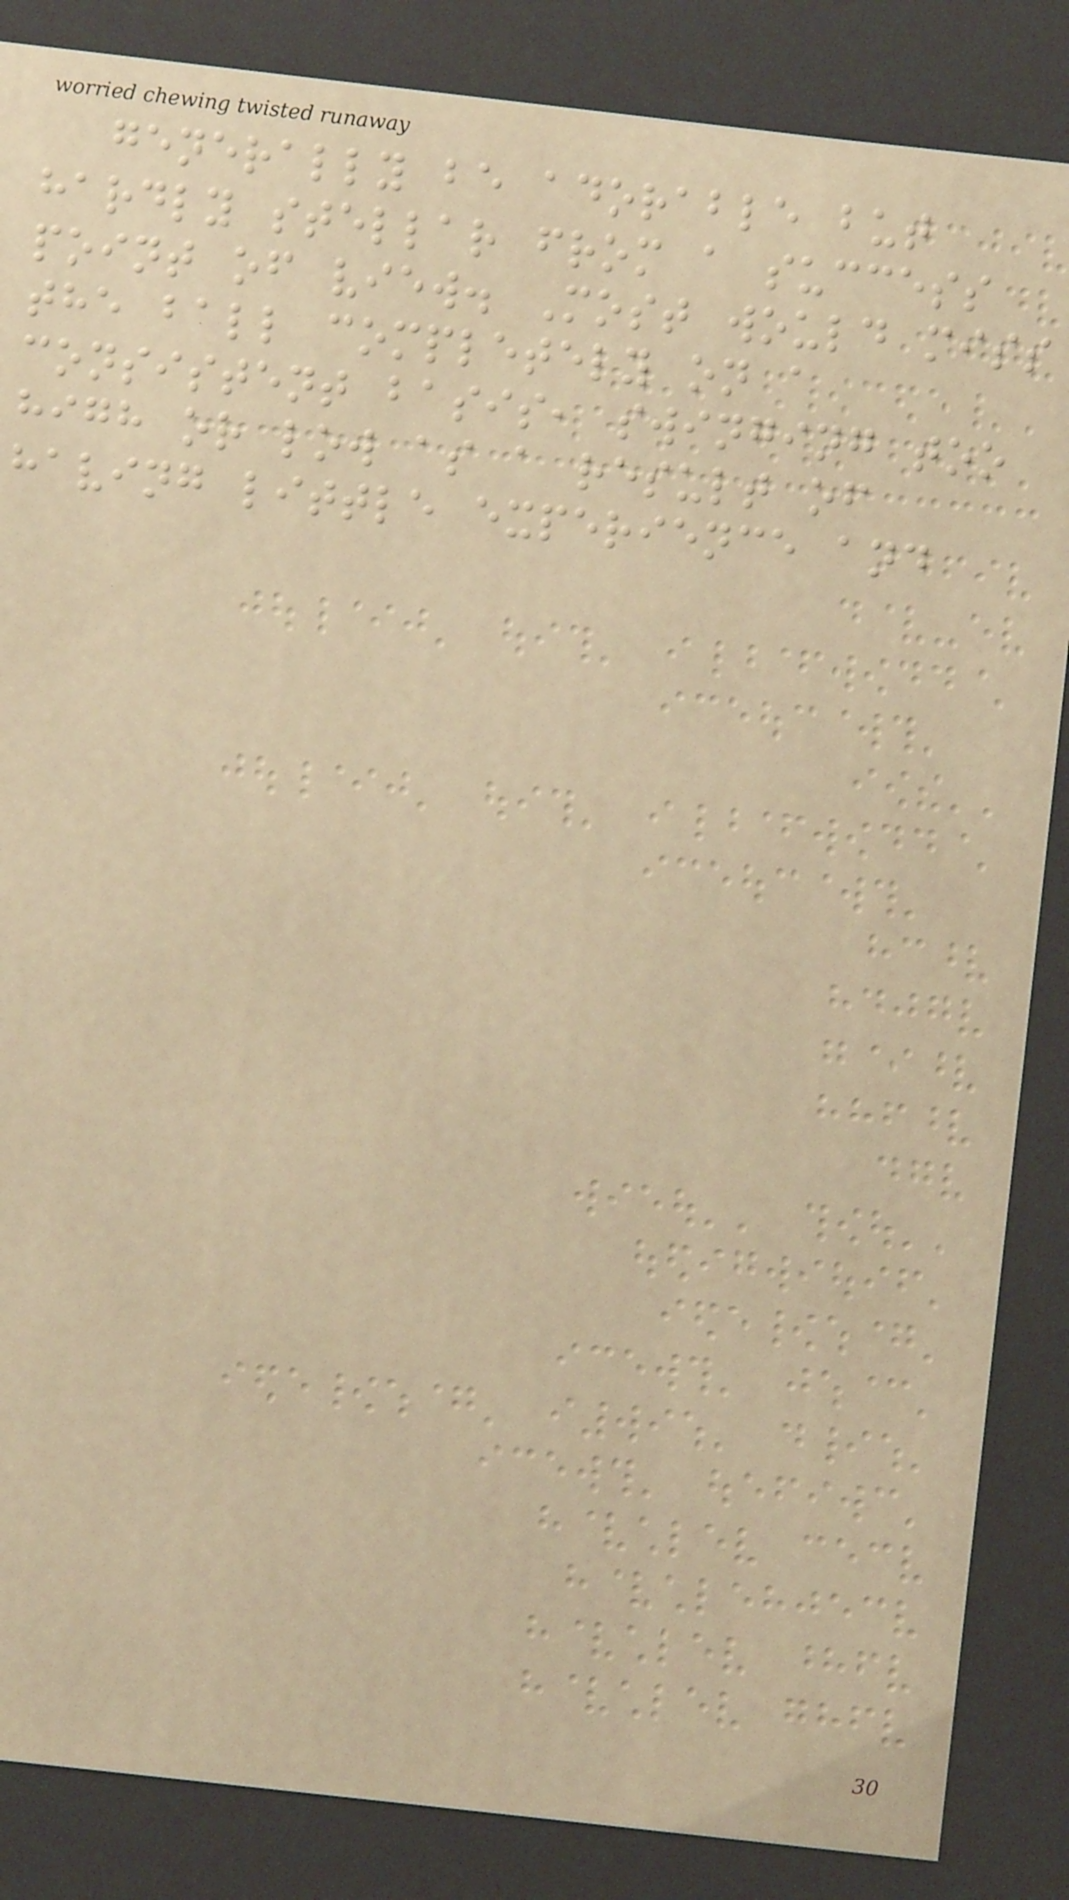generally be adorable but
hardly stellar from a success
point of view. Most would miss
the ball completely on a
consistent basis, swinging too
high or low as a result of
having little experience and
